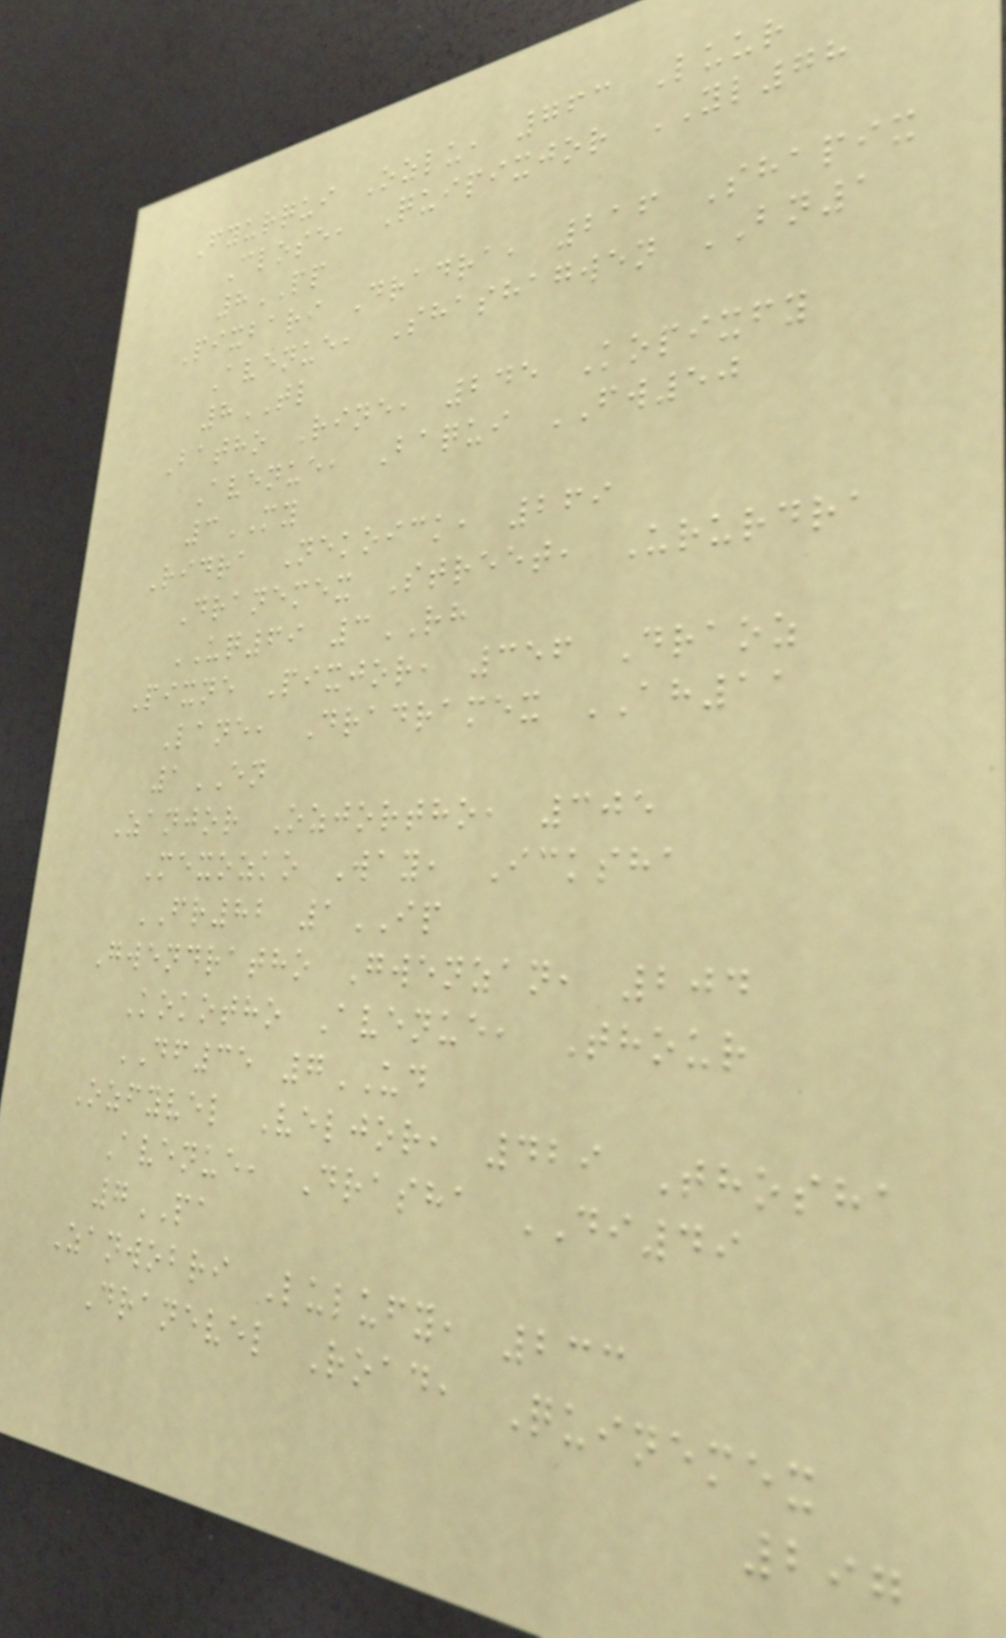Fyurqui Ozlu, 763 Luur
Close, Quipixjor YL78
8PP
Pixbari Dradra, 216 Shapix
Avenue, Shashagwen BN1
8TL
Batho Rine, 245 Kopixfy
Avenue, Baqui FW50
3MY
Ridra Nekoick, 269
Dranemex Street, Ururdra
UQ69 3RH
Pixne Pixjor, 356 Draoz
Lane, Dradramex AH11
1EN
Zanjor Ozjortho, 305
Mexozko Way, Icksha
FR82 1IP
Gwendratho Gwenzan, 204
Kokotho Avenue, Thour
DF35 7UD
Ozfyvel Veljor, 429 Thosha
Avenue, Drasha DI49
7PA
Zanwobri Lulufy, 233
Dranevel Road, Quinemex
297
